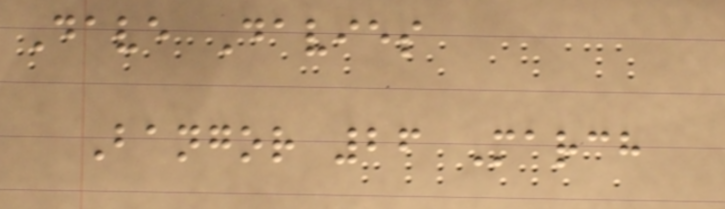Dave Davies
Bangor 26 March
